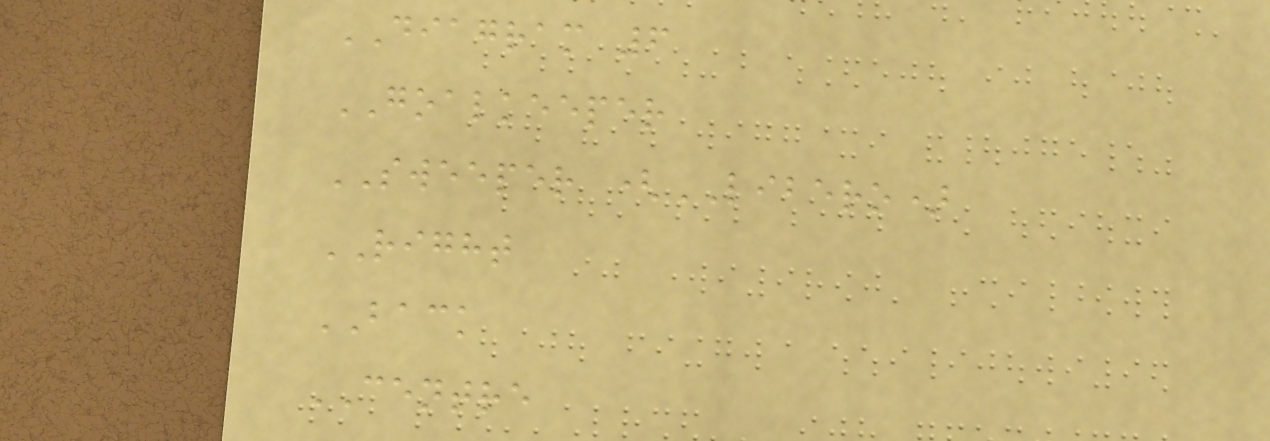DIAGRAM 6
GOALKEEPER
SWEEPER (LIBERO)
RIGHT
BACK
CENTRE
